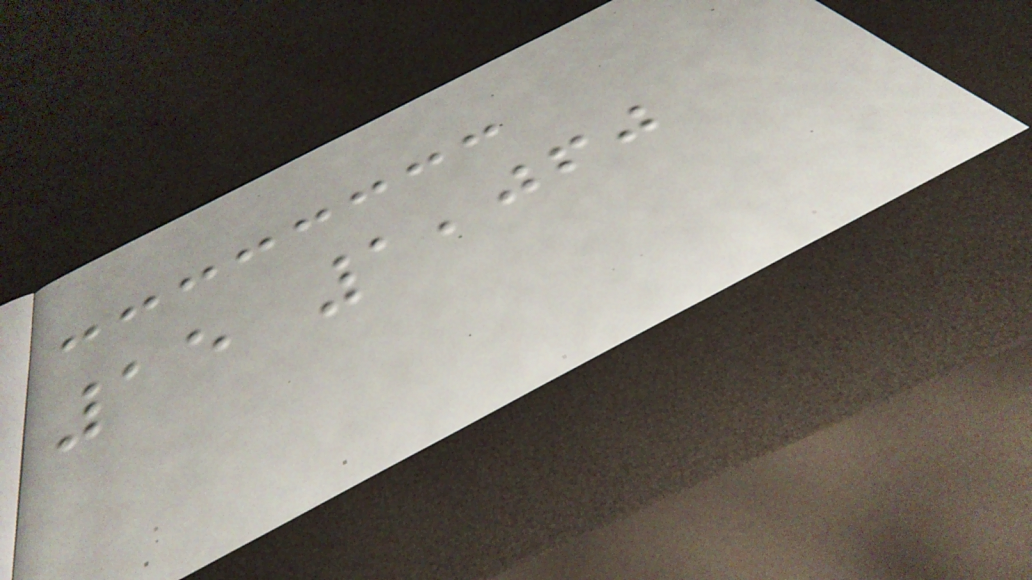15 1,060
